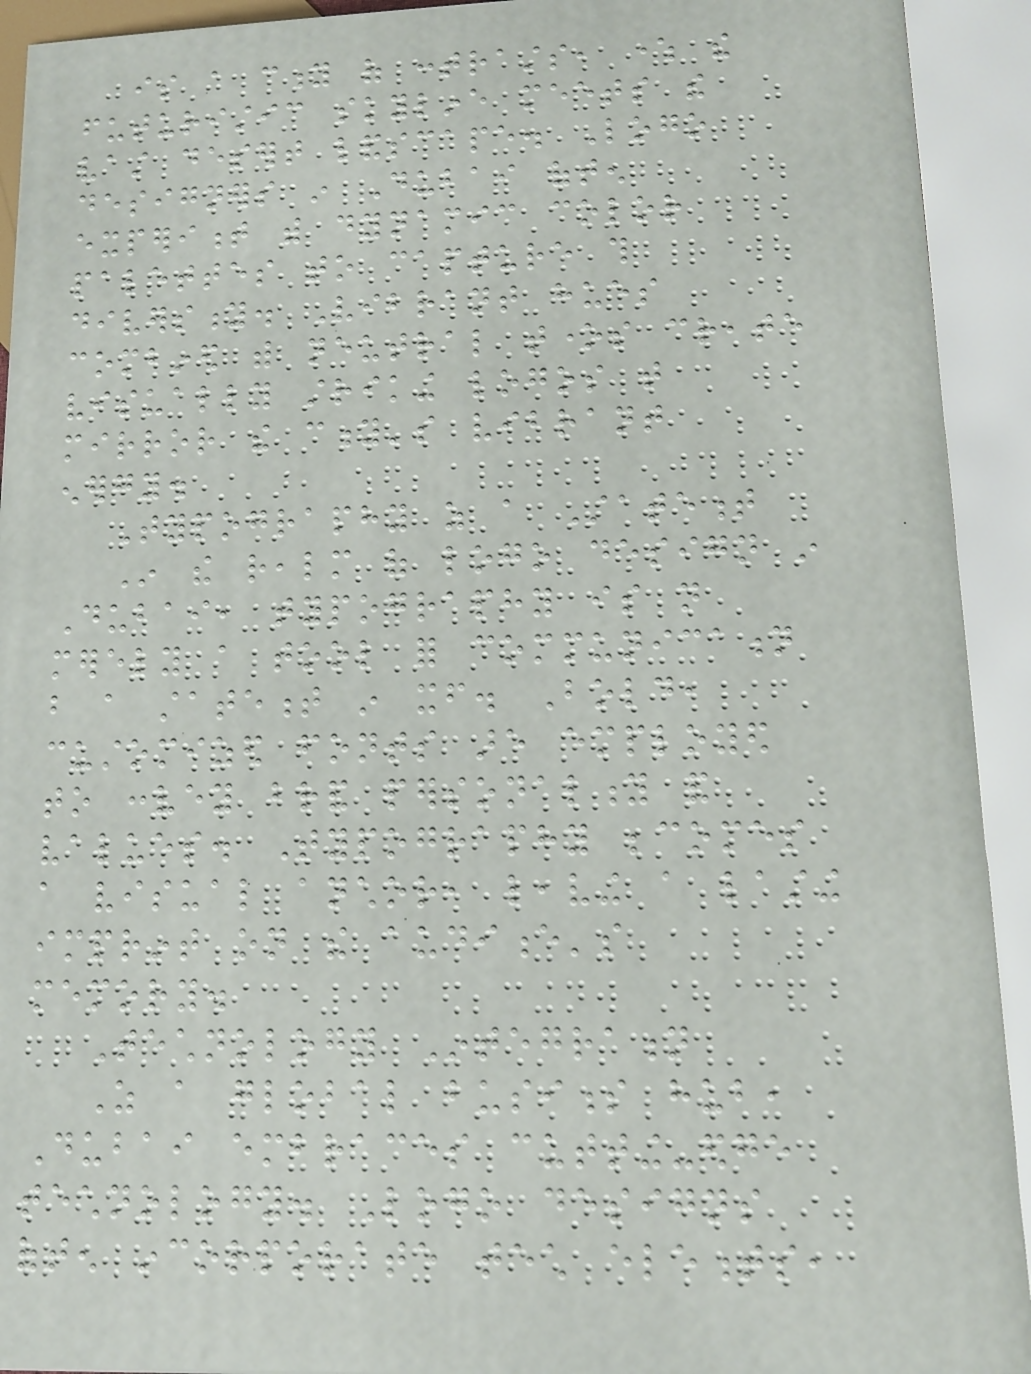is a city of contrasts, where the
futuristic skyline meets the
vast desert landscape. Logo
designers in Dubai often
experiment with dynamic color
palettes to capture this
diversity. Vibrant hues
combined with neutral tones create
visually striking logos that
mirror the city's vibrant
energy.
Typography as a Statement
In the realm of logo design in
Dubai, typography is not
merely a tool for communication
but a statement in itself. Bold,
customized fonts are employed
to convey brand personality and
values. Typography becomes
a visual anchor, leaving a lasting
imprint on the audience's
memory.
Technology Integration
As a global business hub,
Dubai embraces cutting-edge
technology. Logo designs
often incorporate tech elements,
